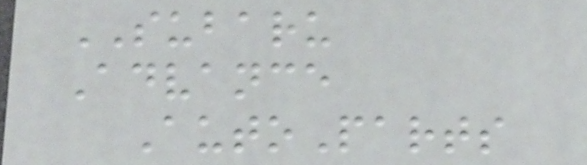SUBARU
Advance
AutoParts
